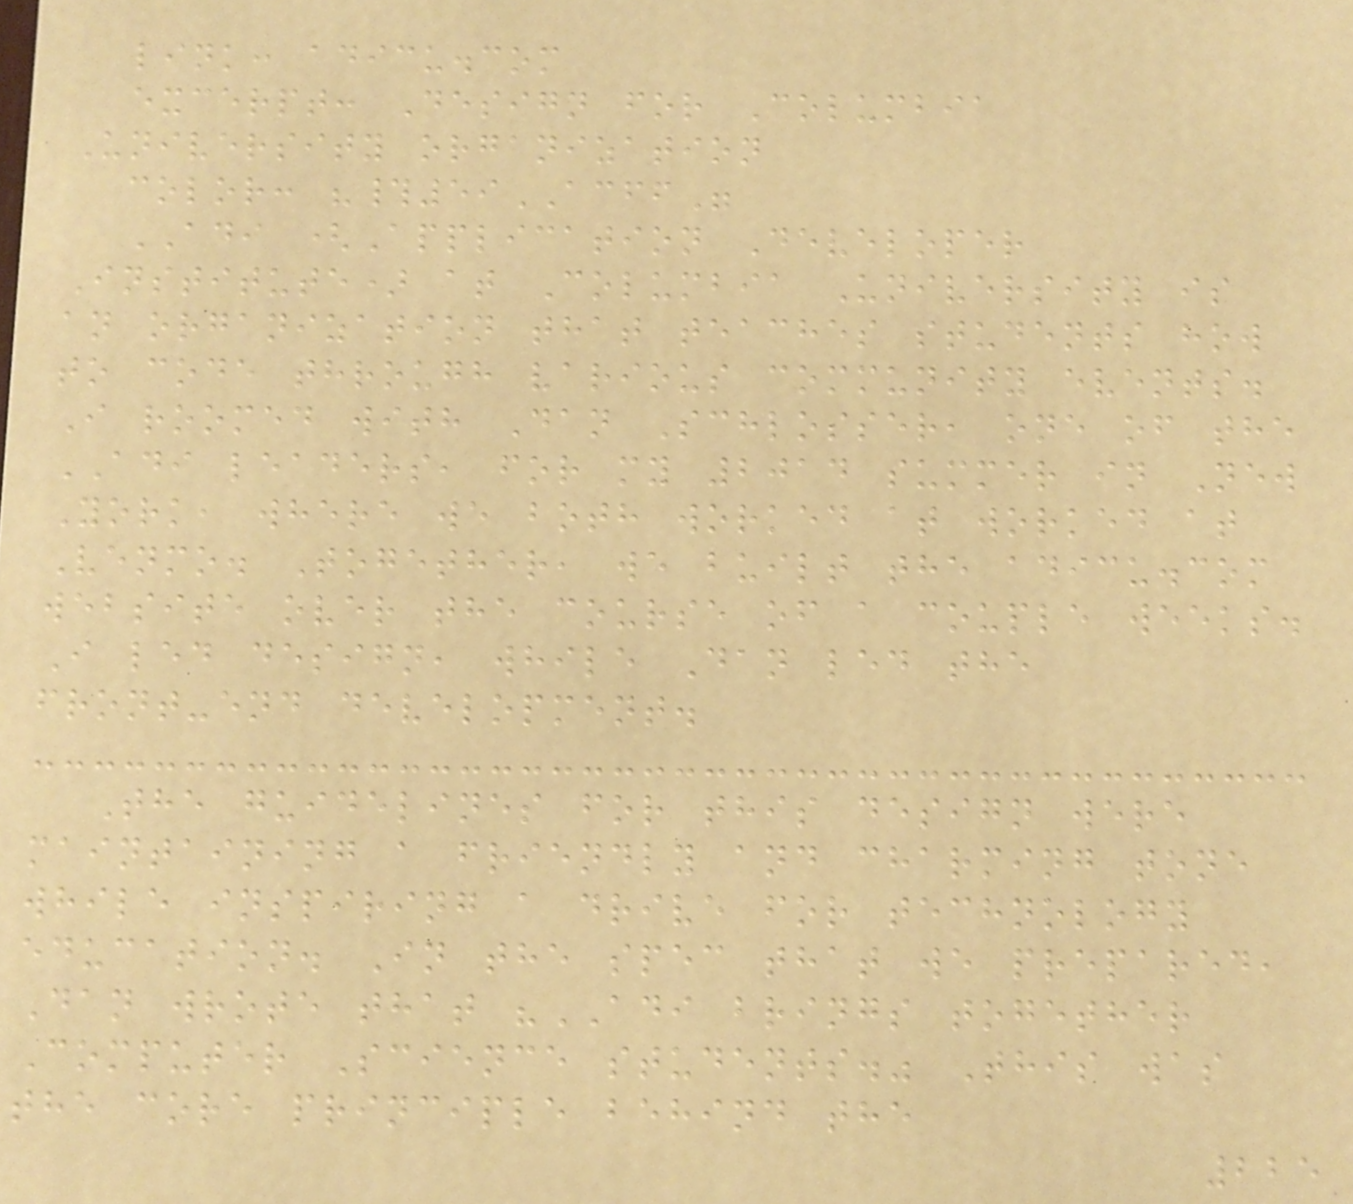link: adicu.com
excerpt: Design for Columbia
University organization
color: "#59ACFF"
ADI (Application Developer
Institute) at Columbia University is
an organization that teaches students how
to code through various community events.
I roomed with Dan Schlosser, one of the
ADI leaders, for my 2014 summer in New
York, where we both worked at worked at
Venmo. Together, we built the adicu.com
website over the course of a couple weeks.
I led design, while Dan led the
front-end development.
The guidelines for this design were
maintaining a friendly and charming tone
while inspiring a drive for technology
education. In the spec that we prepared,
Dan wrote that "ADI brings together
Computer Science students." This was
the core principle behind the
225
